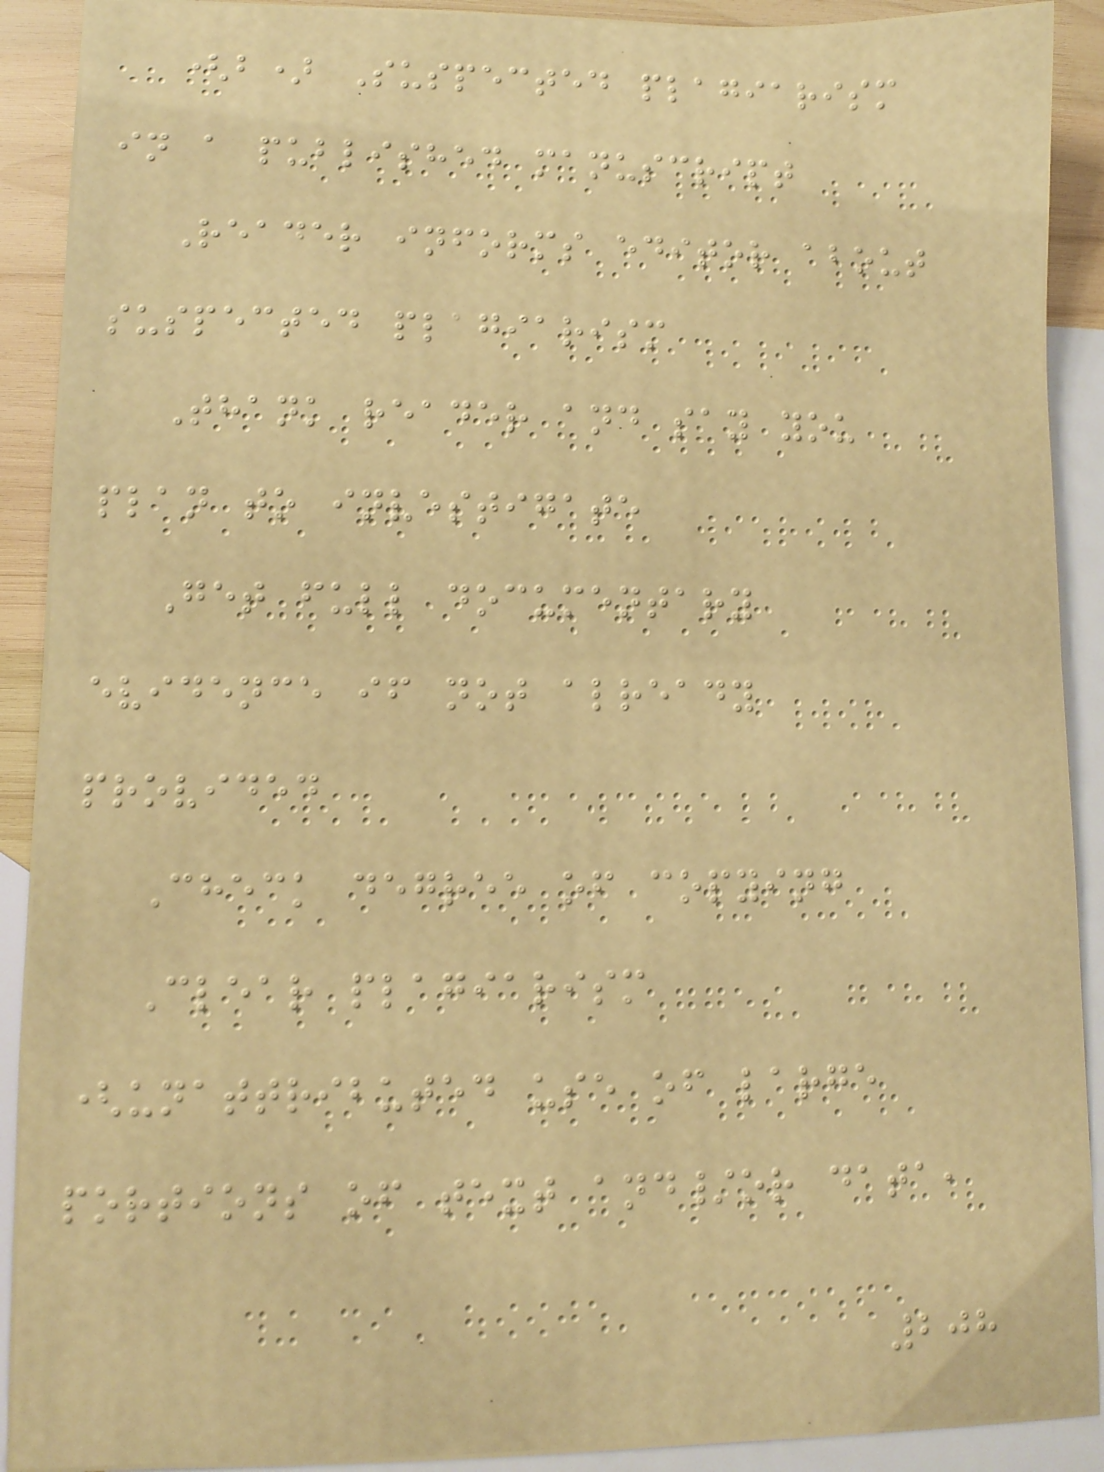(b) Suspected plagiarism
in a published manuscript
Reader informs editor about
suspected plagiarism
Thank reader and say you
plan to investigate
Get full documentary
evidence if not already
provided
Check degree of copying
Clear plagiarism
(unattributed use of large
portions of text and/or data,
208
